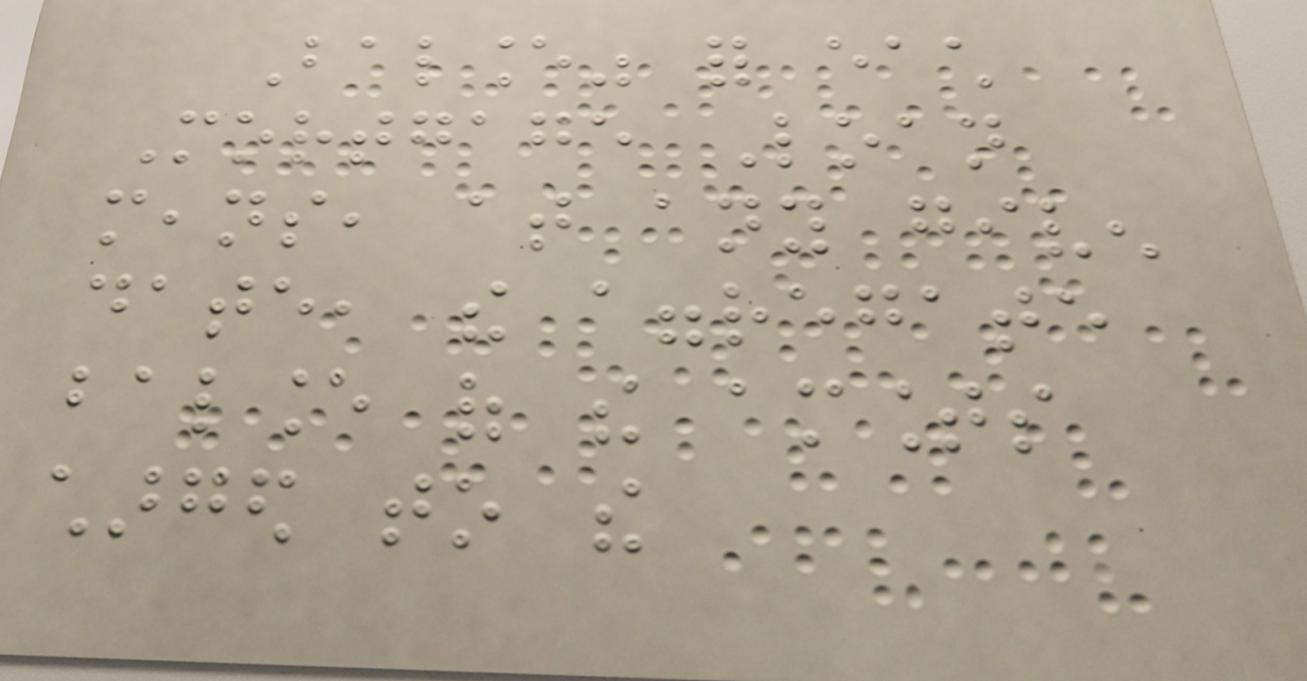Balance" for each
Mortgage Loan
means, at any given
date, the aggregate
balance of the amounts
charged to the
